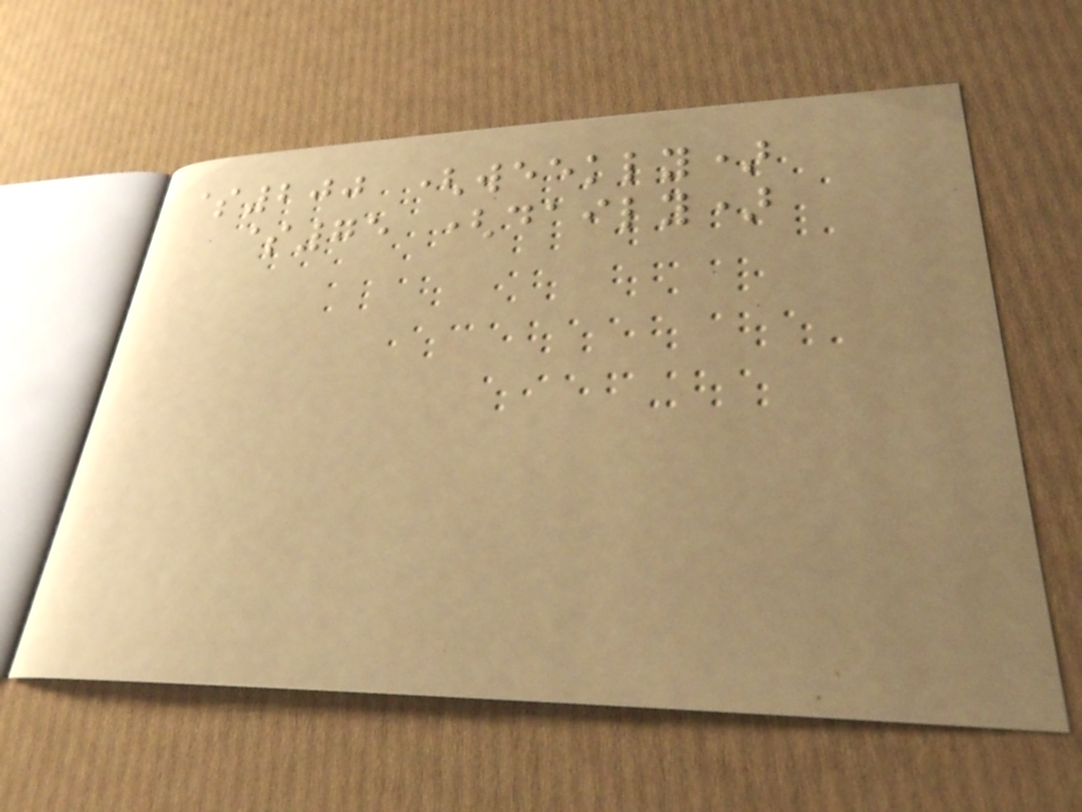$200 (weekly)
$75 (daily)
